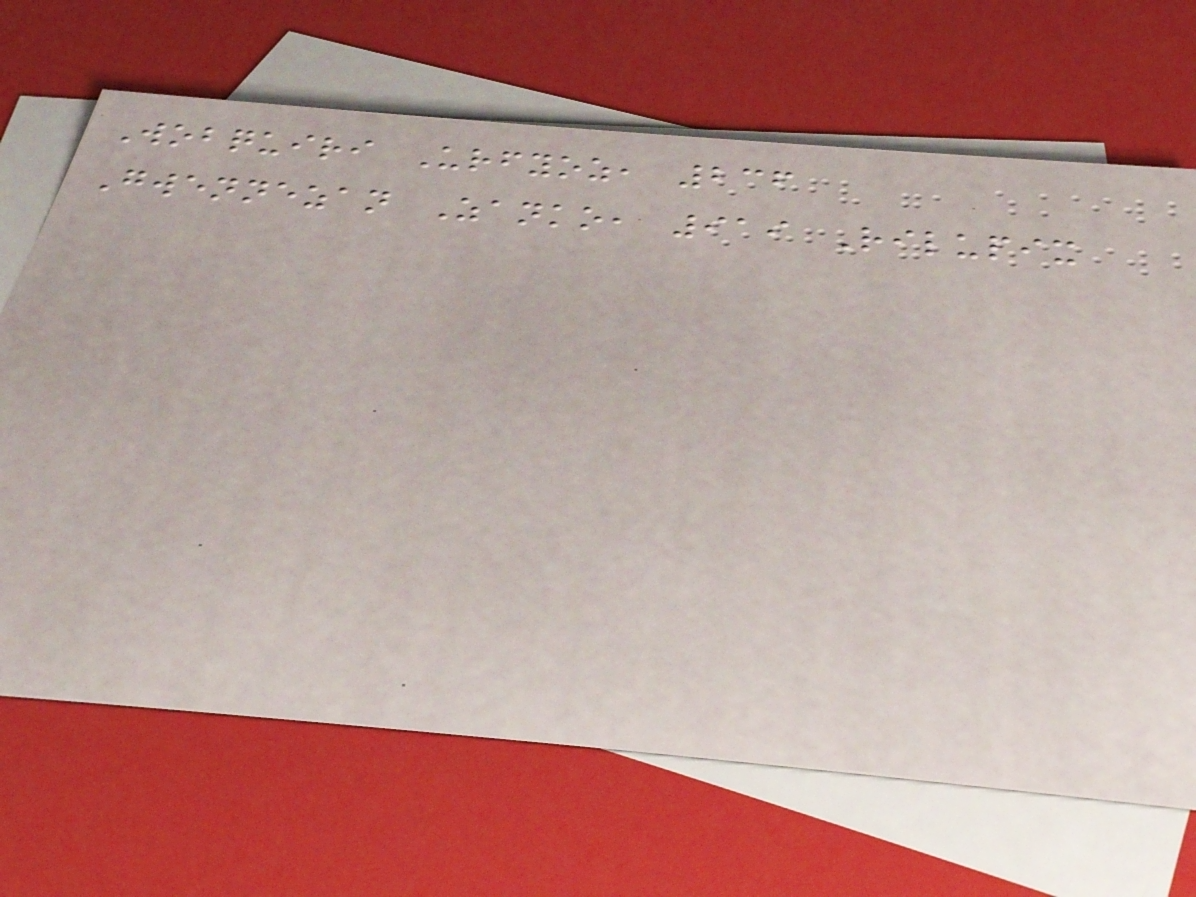Wobquiri Urfyoz, 236
Gwennezan Zanko, 919 Rilupix
